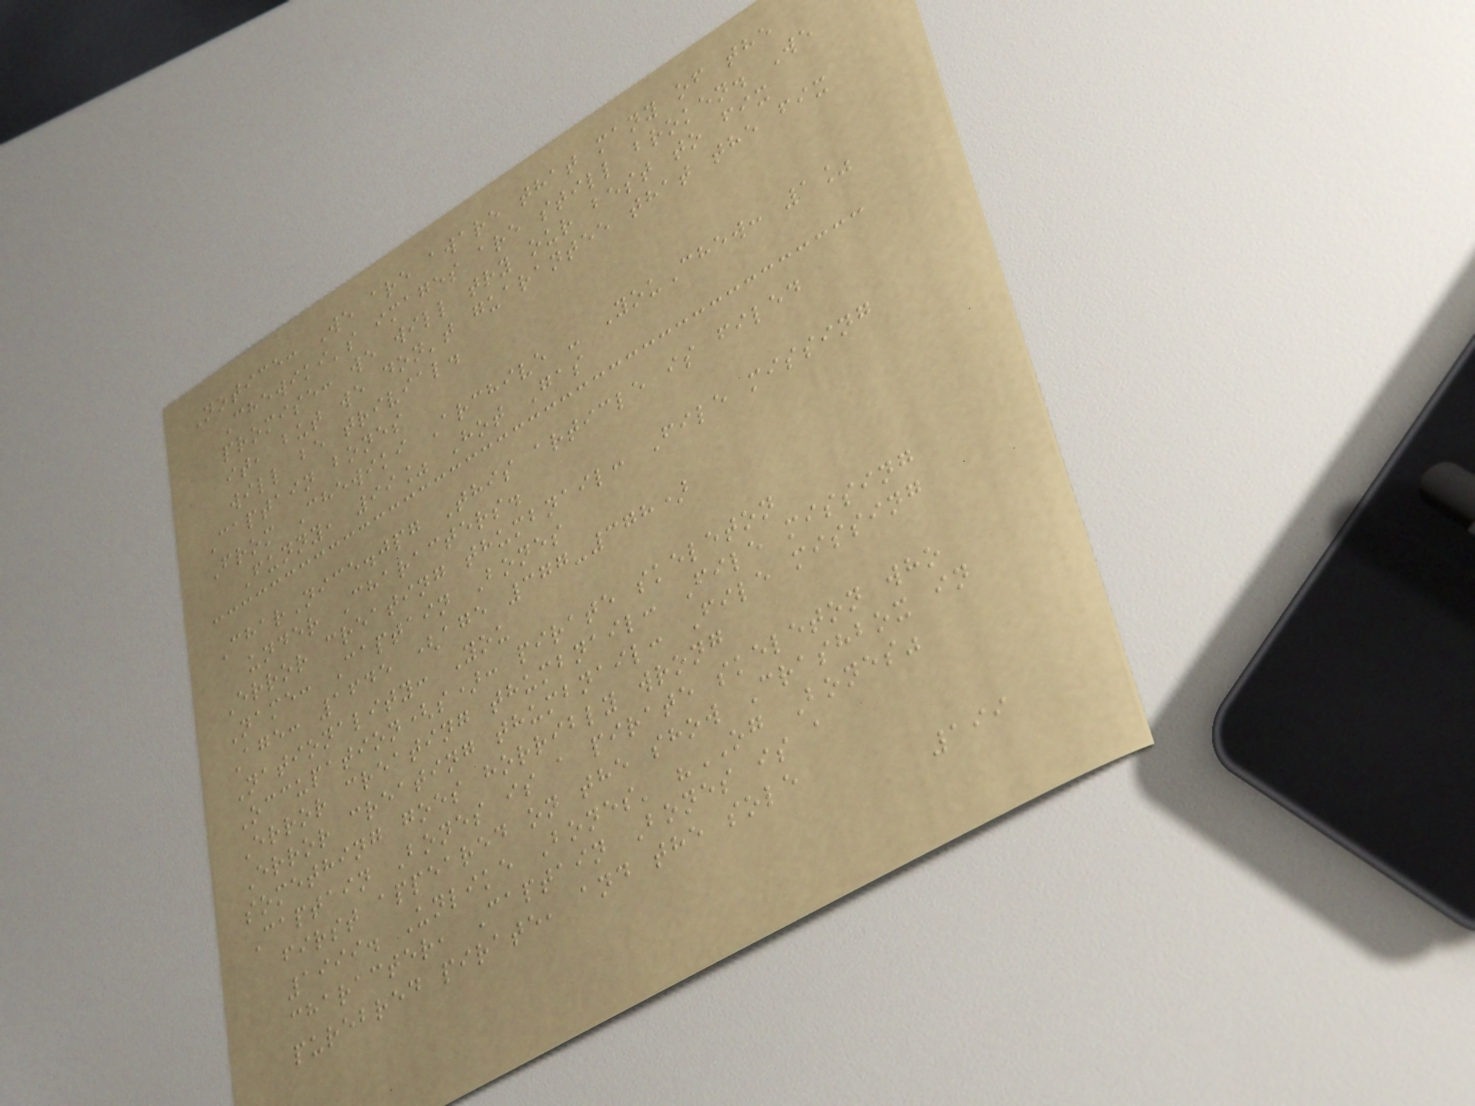Notice: We are aware that many of the
Chewiki's images are still broken. We
promise: we will try our best to fix
it, but we don't guarantee that the fix
will be trivial.
Captain bones
From Chewiki Archive - YouChew: 1%
Funny, 99% Hot Gas
CharNice.jpg This article is filed
under Characters.
Error creating thumbnail: File missing
Name: Captain Bones
Age: 1645 (age 377-378)
Nationality: You
Occupation(s): pirate skeleton
Error creating thumbnail: File missing
Error creating thumbnail: File missing
something goes horribly wrong
Captain Bones is a pirate skeleton who
first appeared on the show Crashbox in
1999. Unlike Bones' "OG Bones"
character, Captain Bones is a
purebred pirate, and the sole
199
